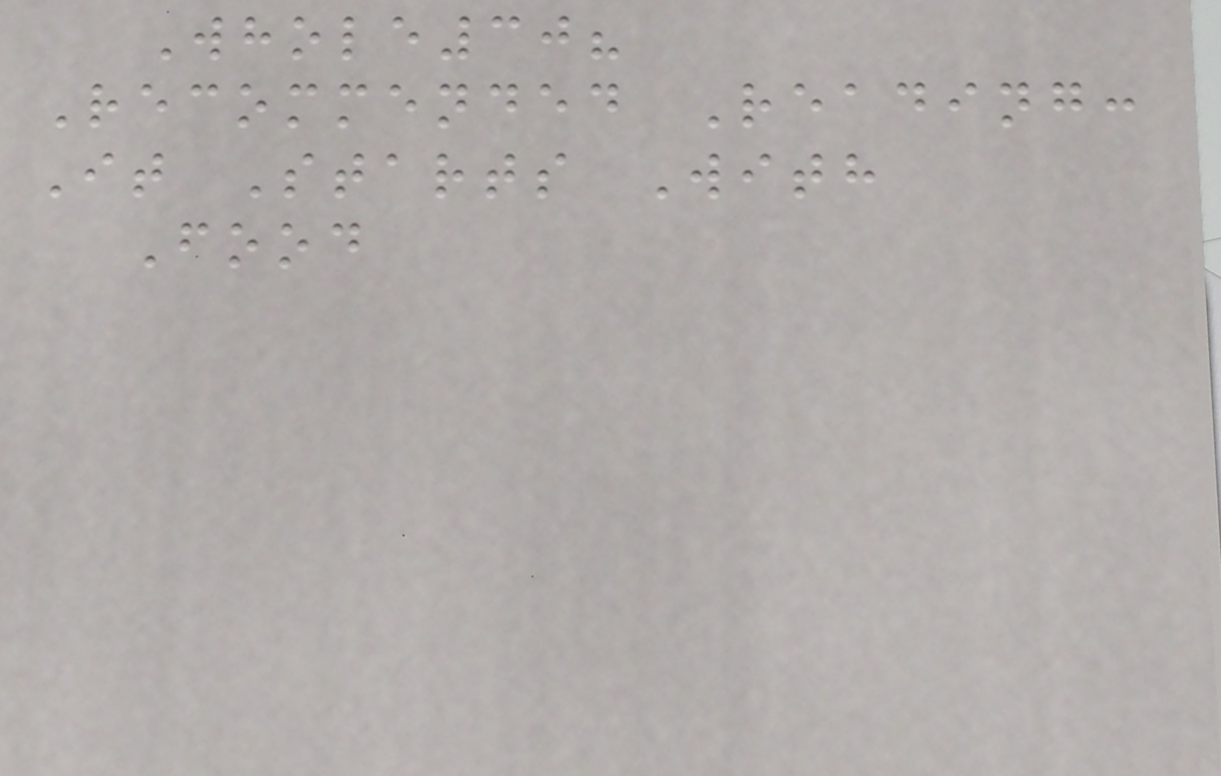Whole30?
Recommended Reading:
It Starts With
Food
